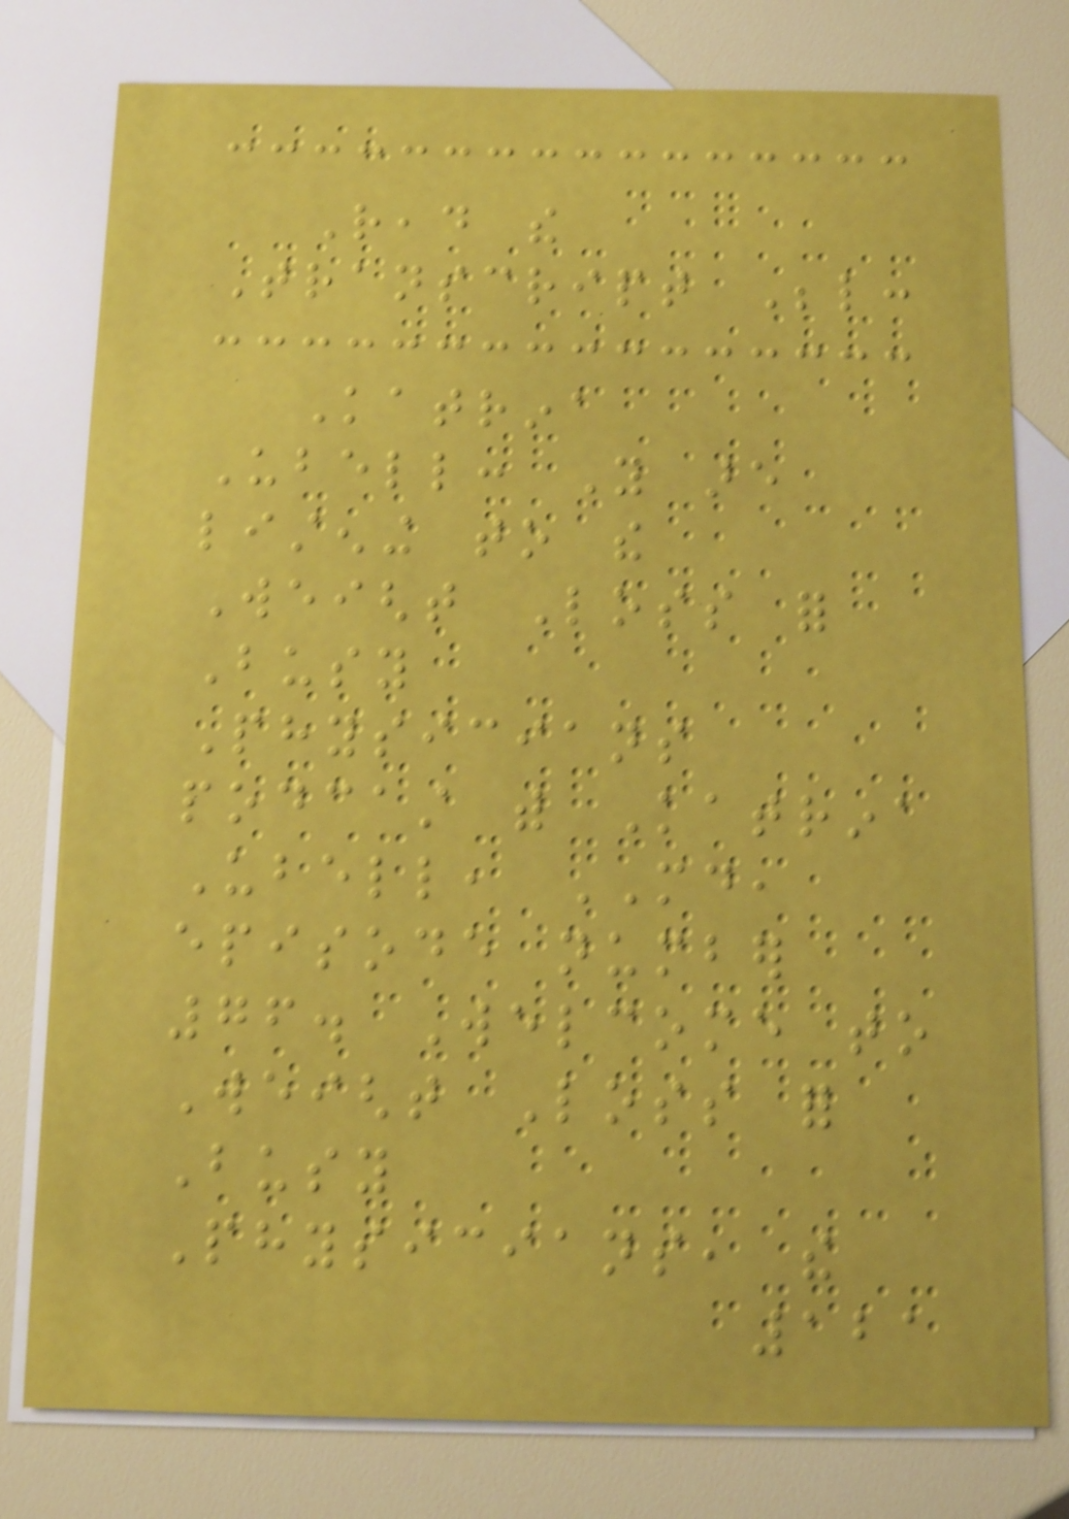Read the
Transcript Below:
Katrina
Ubell: You are
listening to the
Weight Loss for
Busy
Physicians
podcast with Katrina
Ubell, MD,
episode number
76. Welcome to
Weight Loss for
Busy
Physicians, the
121
